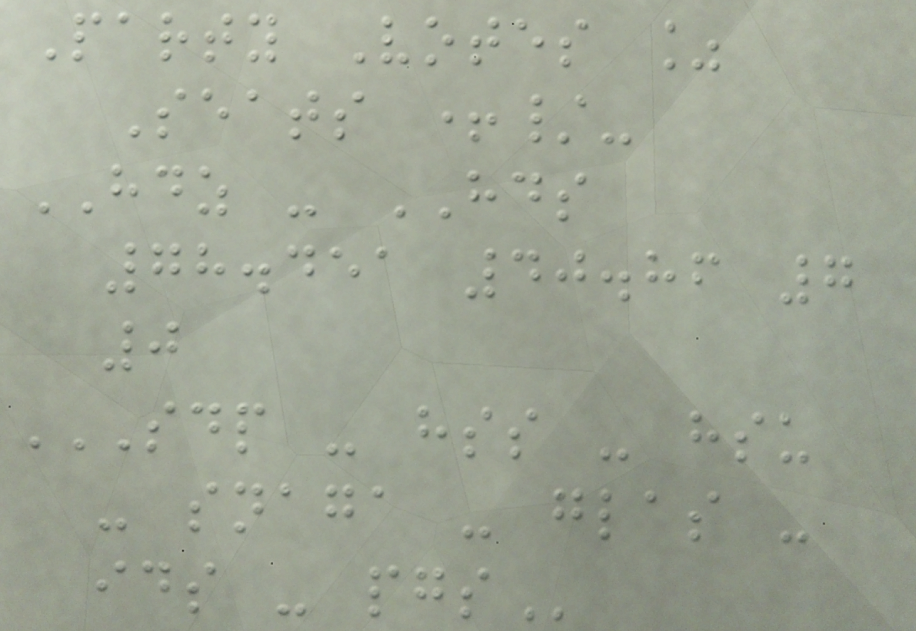Party Votes %
Seats +/-
HDZ - HDS
78.451 40.86 7
0
SDP - HSS - HSU
- SNAGA - GLAS -
IDS - PGS
